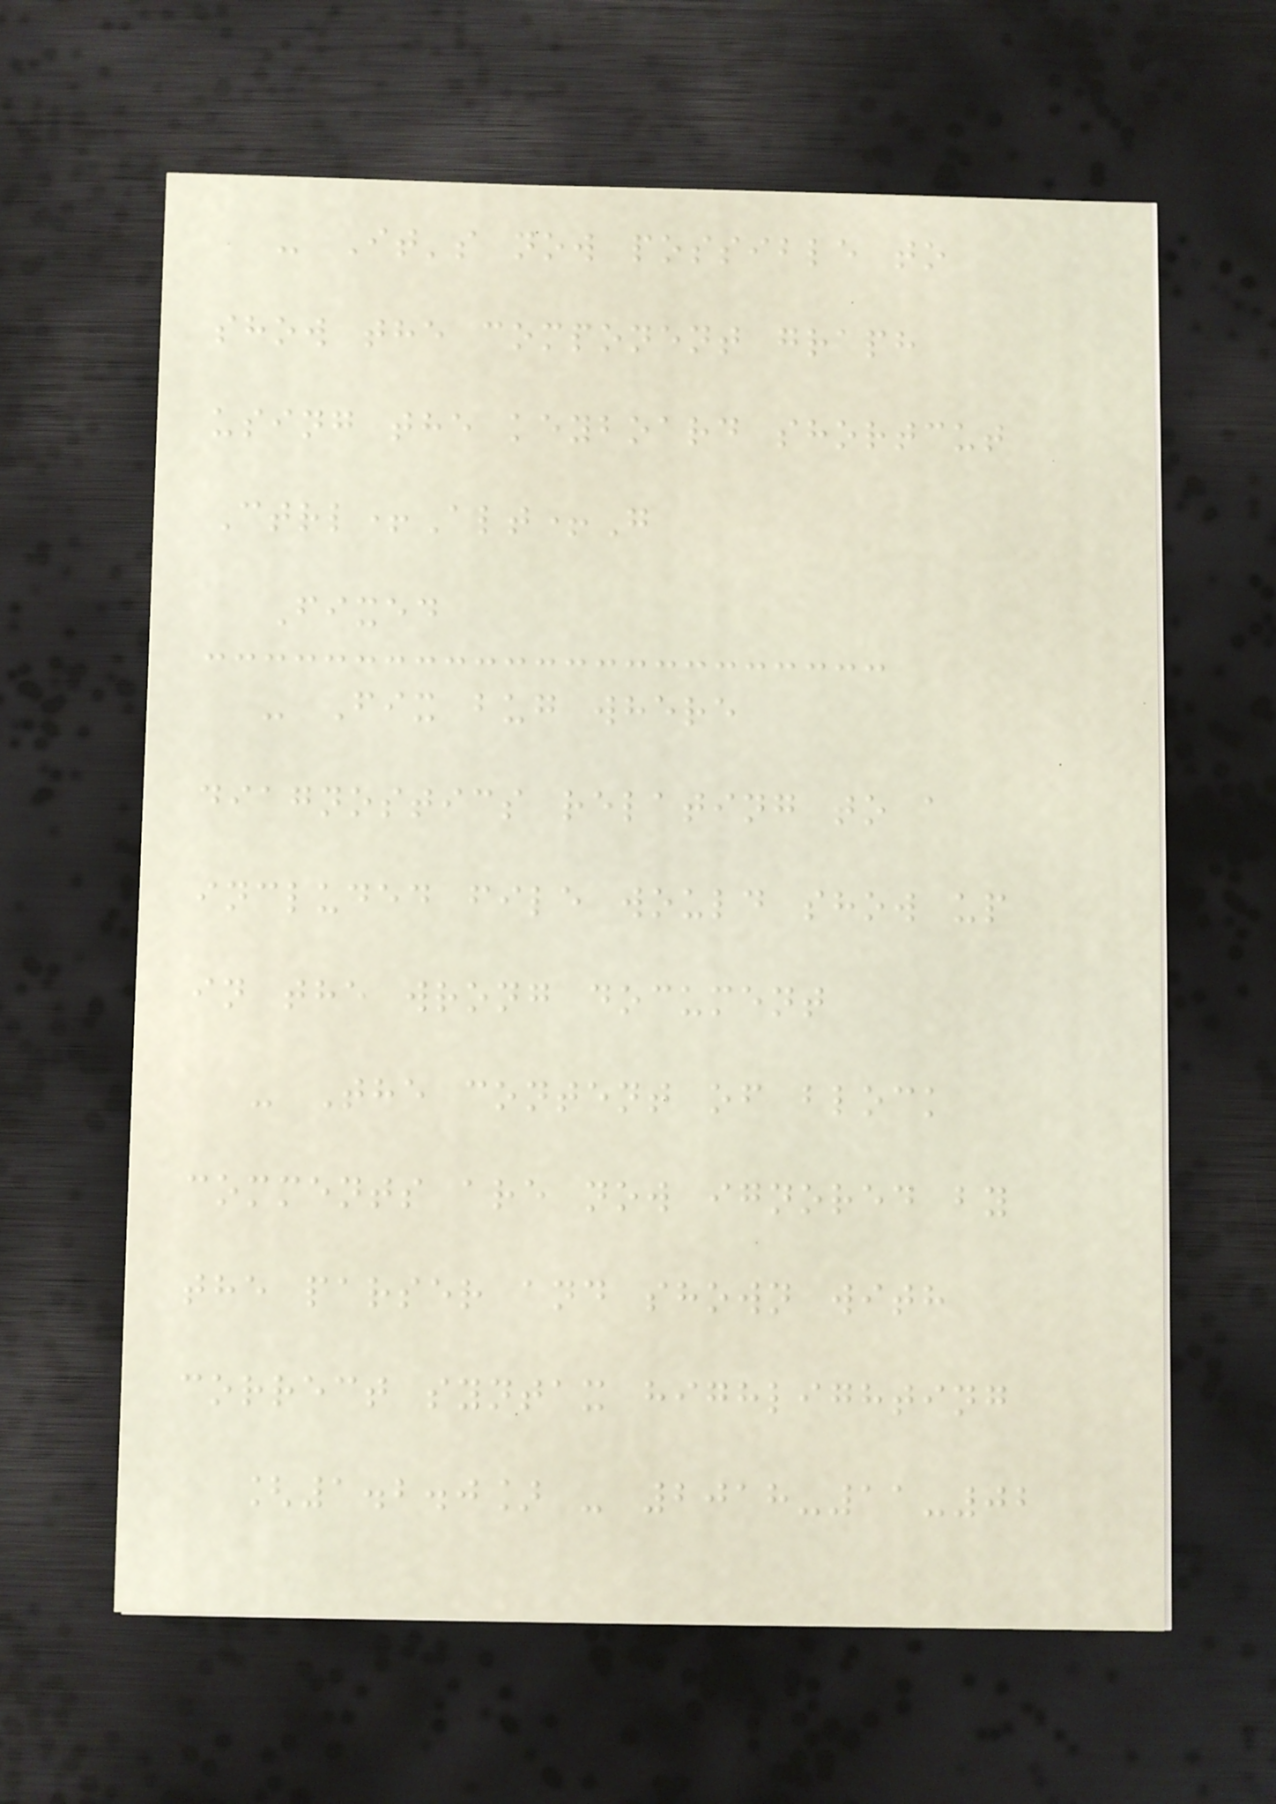- It's now possible to
show the component graph
using the keyboard shortcut
Ctrl+Alt+G
Fixed
- Fix bug where
diagnostics relating to a
included file would show up
in the wrong document
- The content of block
comments are now ignored by
the parser and shown with
correct syntax highlighting
[1.2.0] - 2018-11-02
